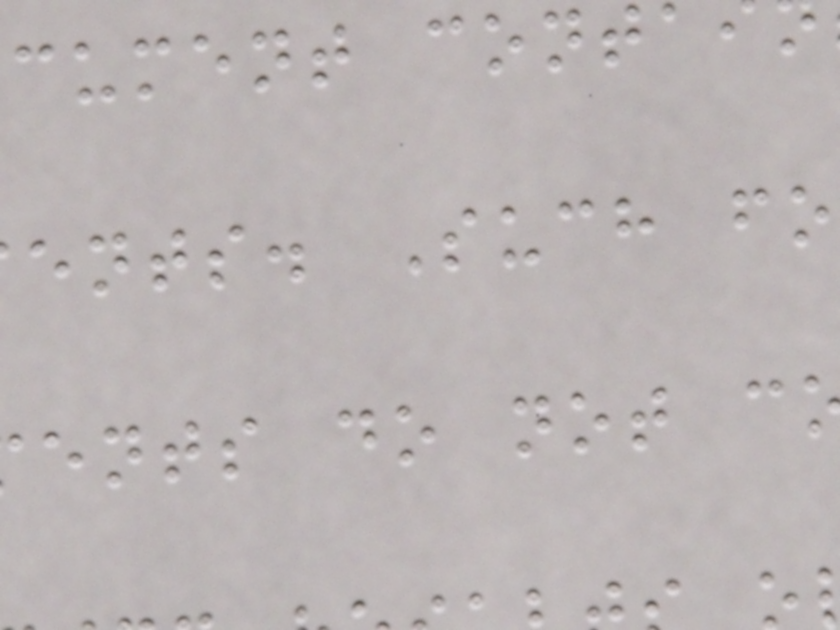cument cont
ents. Such fo
ents do not c
